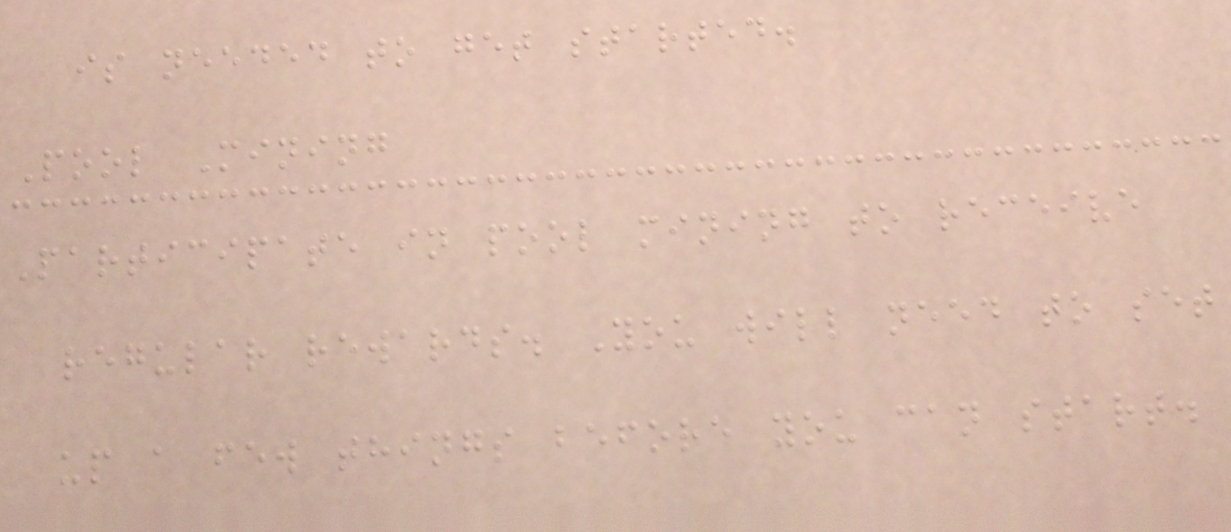is needed to get started.
Pool Mining
Participate in pool mining to receive
regular rewards. You will need to set
up a few things before you can start.
